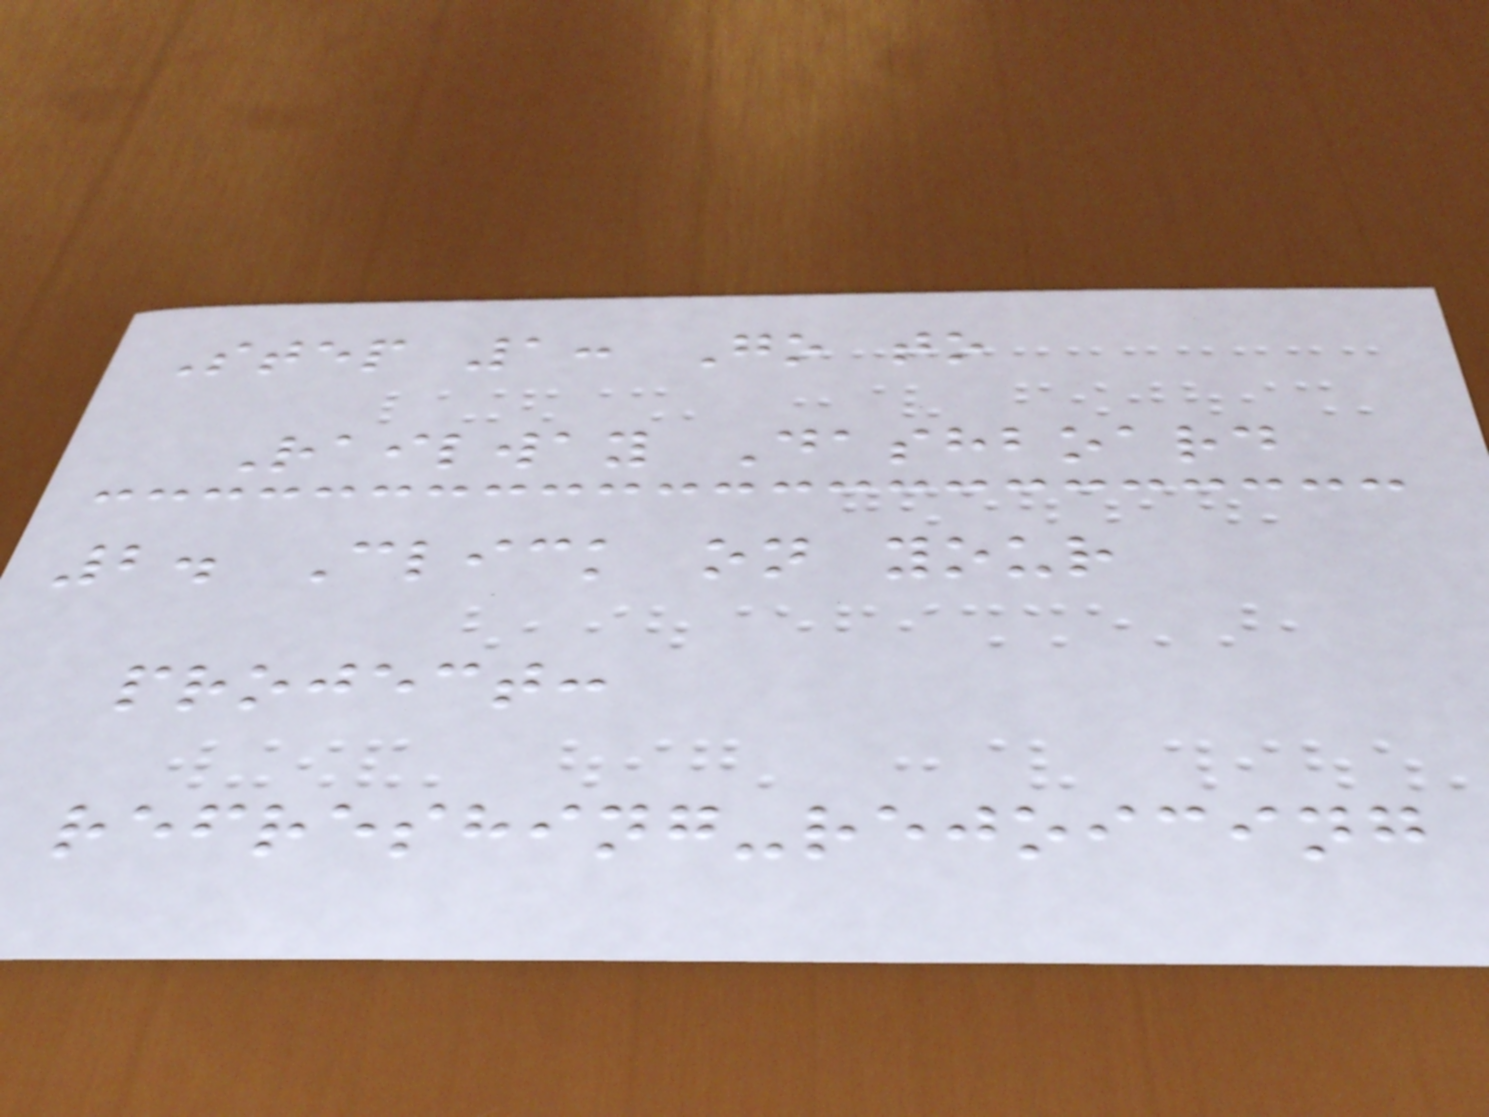Step 1: Go to
Railway Dashboard
2. Click on your
project:
refreshing-rejoicing
